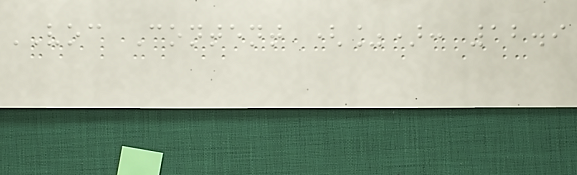VOC Content (%): 12.9
